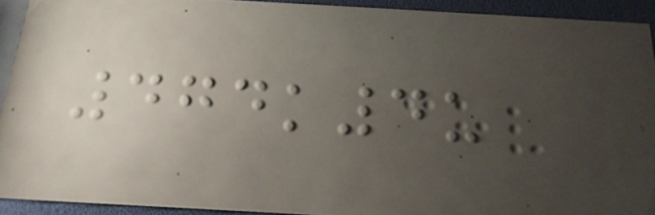474k4u
